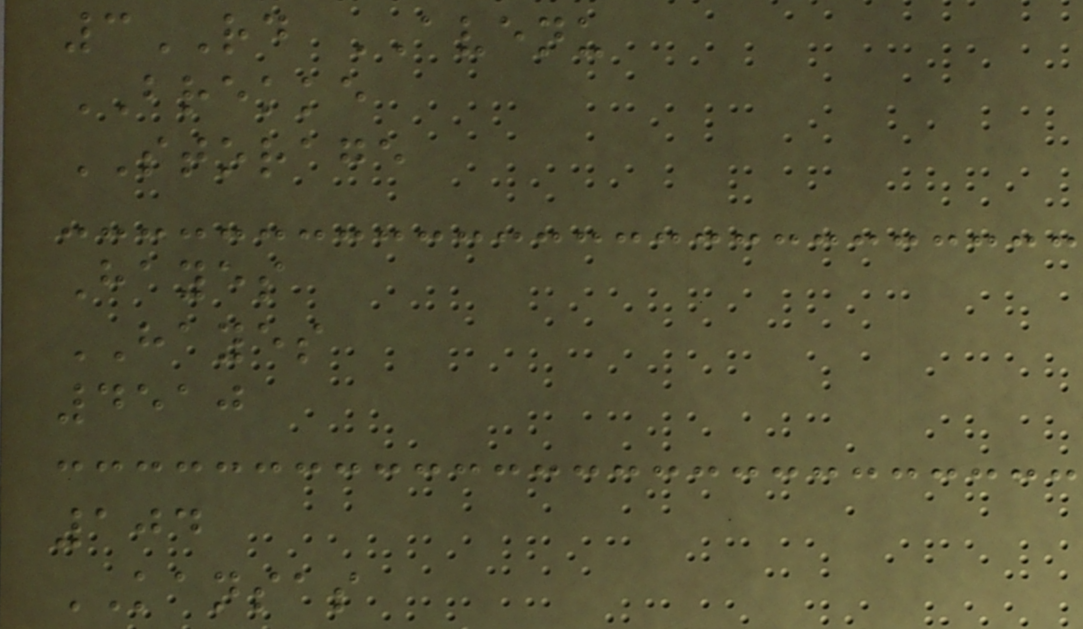3RD AVENU
BREKKE
STORAGE
Hayes
HAYES
4510
104
KANSAS
